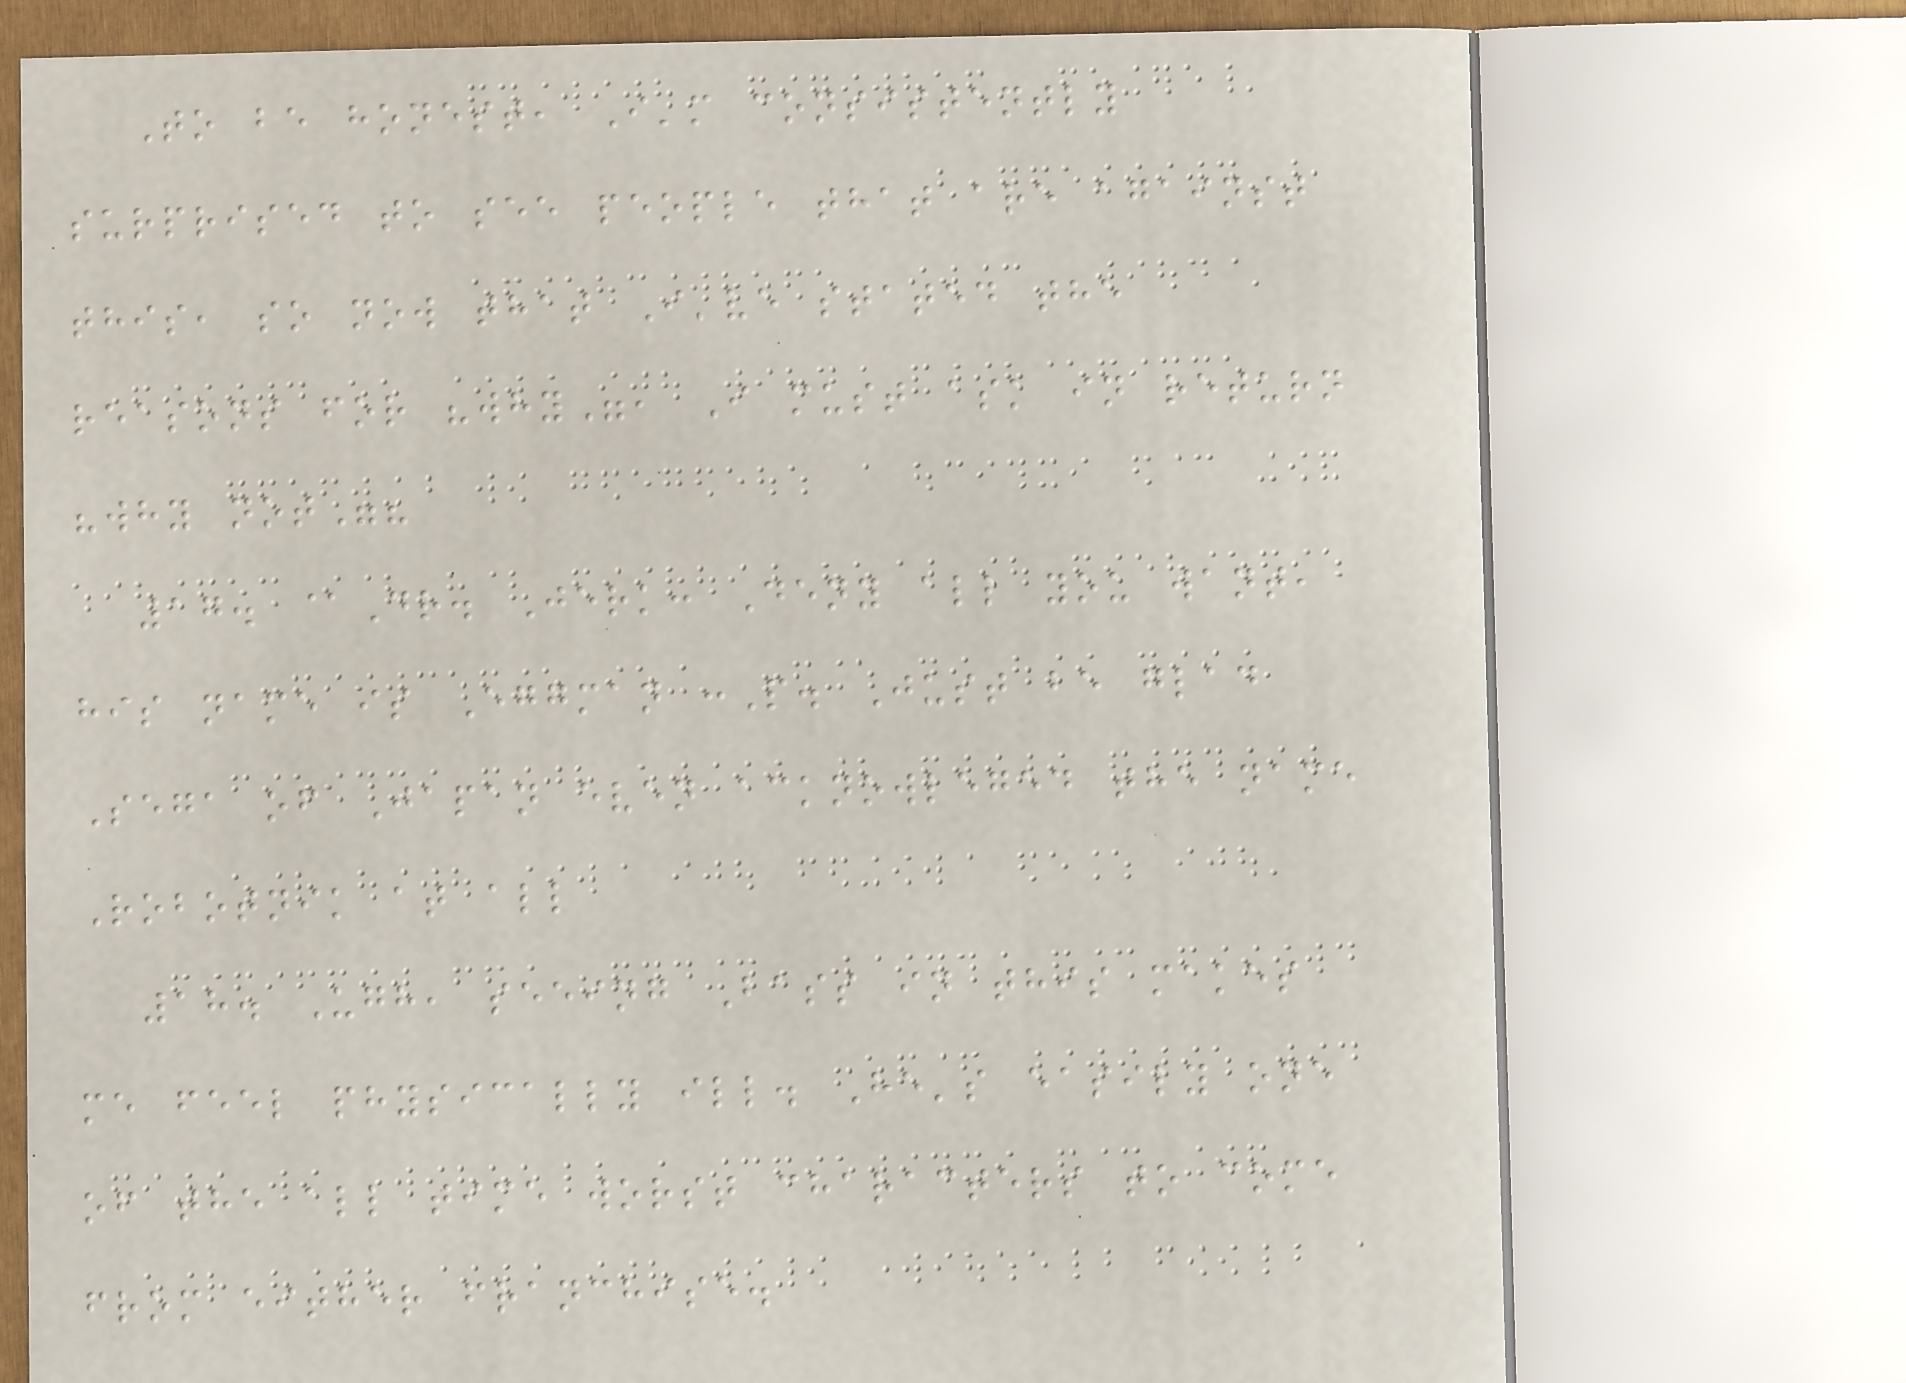To be honest, I'm consistently
surprised to see people that are against
this, so now that I've stated the
reasons for "why", I must ask in return
"why not"?
17. @Dr. Jerk: Deny all you want,
his name is Eggman :P. Just be glad
Sega of Japan even acknowleged the name
Robotnik at all
18. Ugh, seeing Bass in this makes
me feel physically ill. He's easily one
of the all time worst characters to come
from either franchise.
